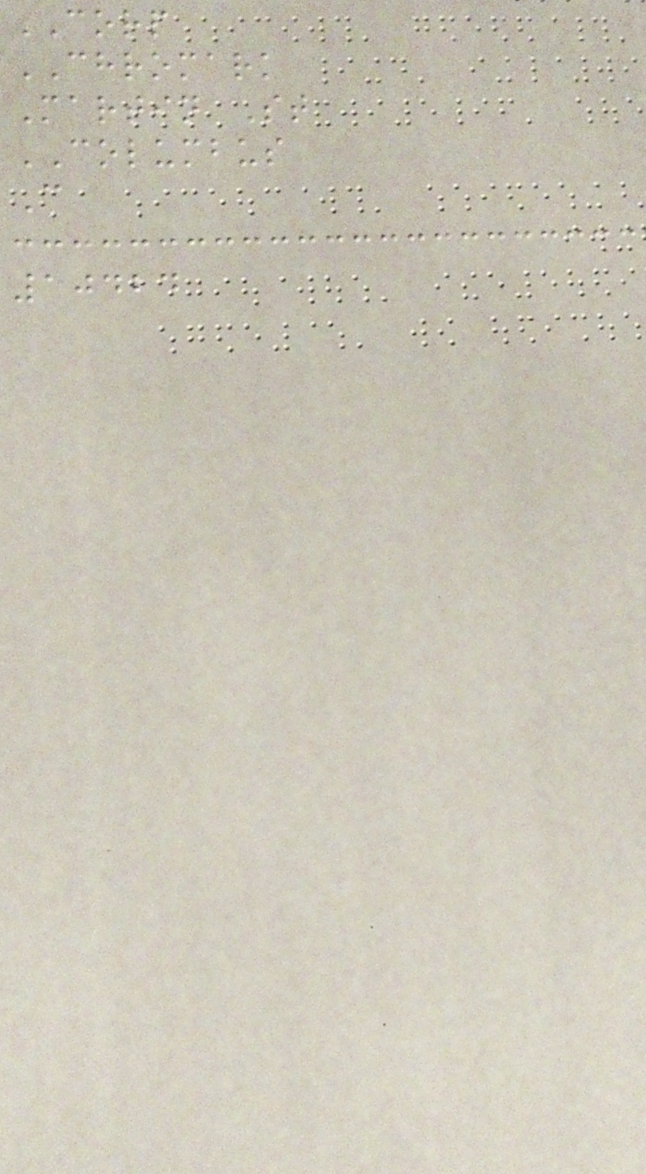CORP
CHROMARK
Martin St
COLUMBUS
C
10424
